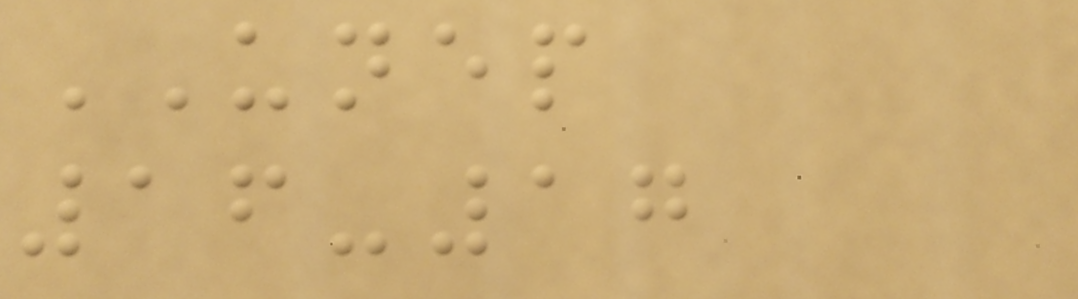UNEP
16-17
